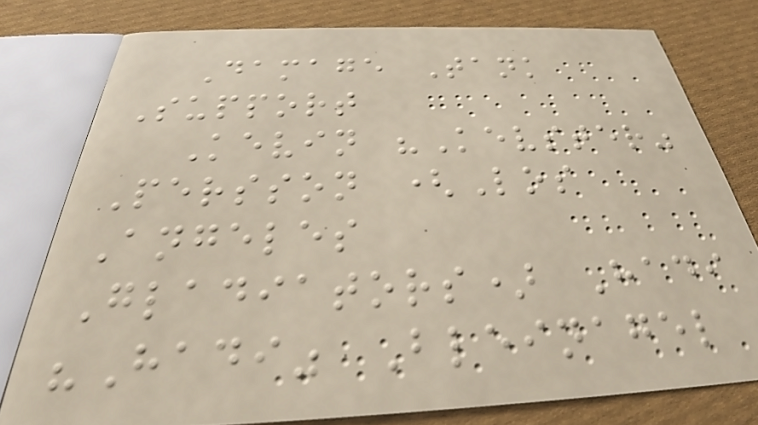Damage Tank
Support
Kevin "Kevster"
Persson (Los
Angeles
Gladiators) Hadi
"Hadi" Bleinagel
